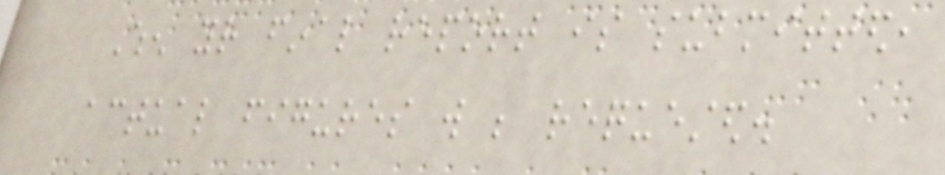When your final report is submitted,
actual figures will be requested.
